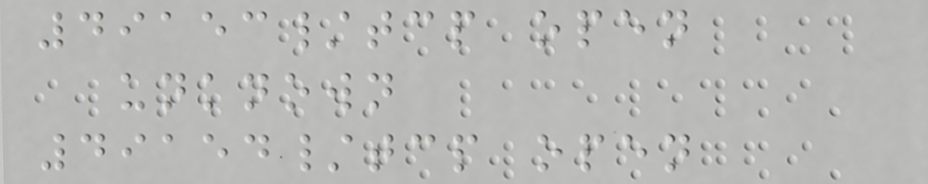49153/tcp open
unknown
49154/tcp open
